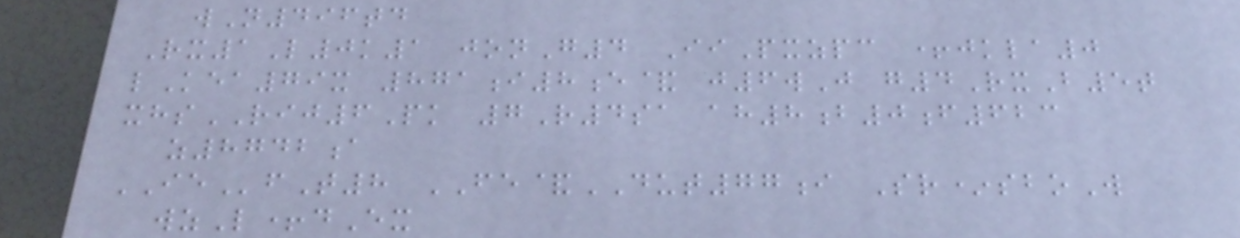wN496td
Rx1L0k1 jonG4 IiPxzpc +jkla0
lKea79x 871i8e& j6wJ g4RxB5t
xhsRIJ6Pk 7R4sa ah8b0f623
z8742a
IEfT8 FE&DUT77i Sr*sboW
wzL+dEx
